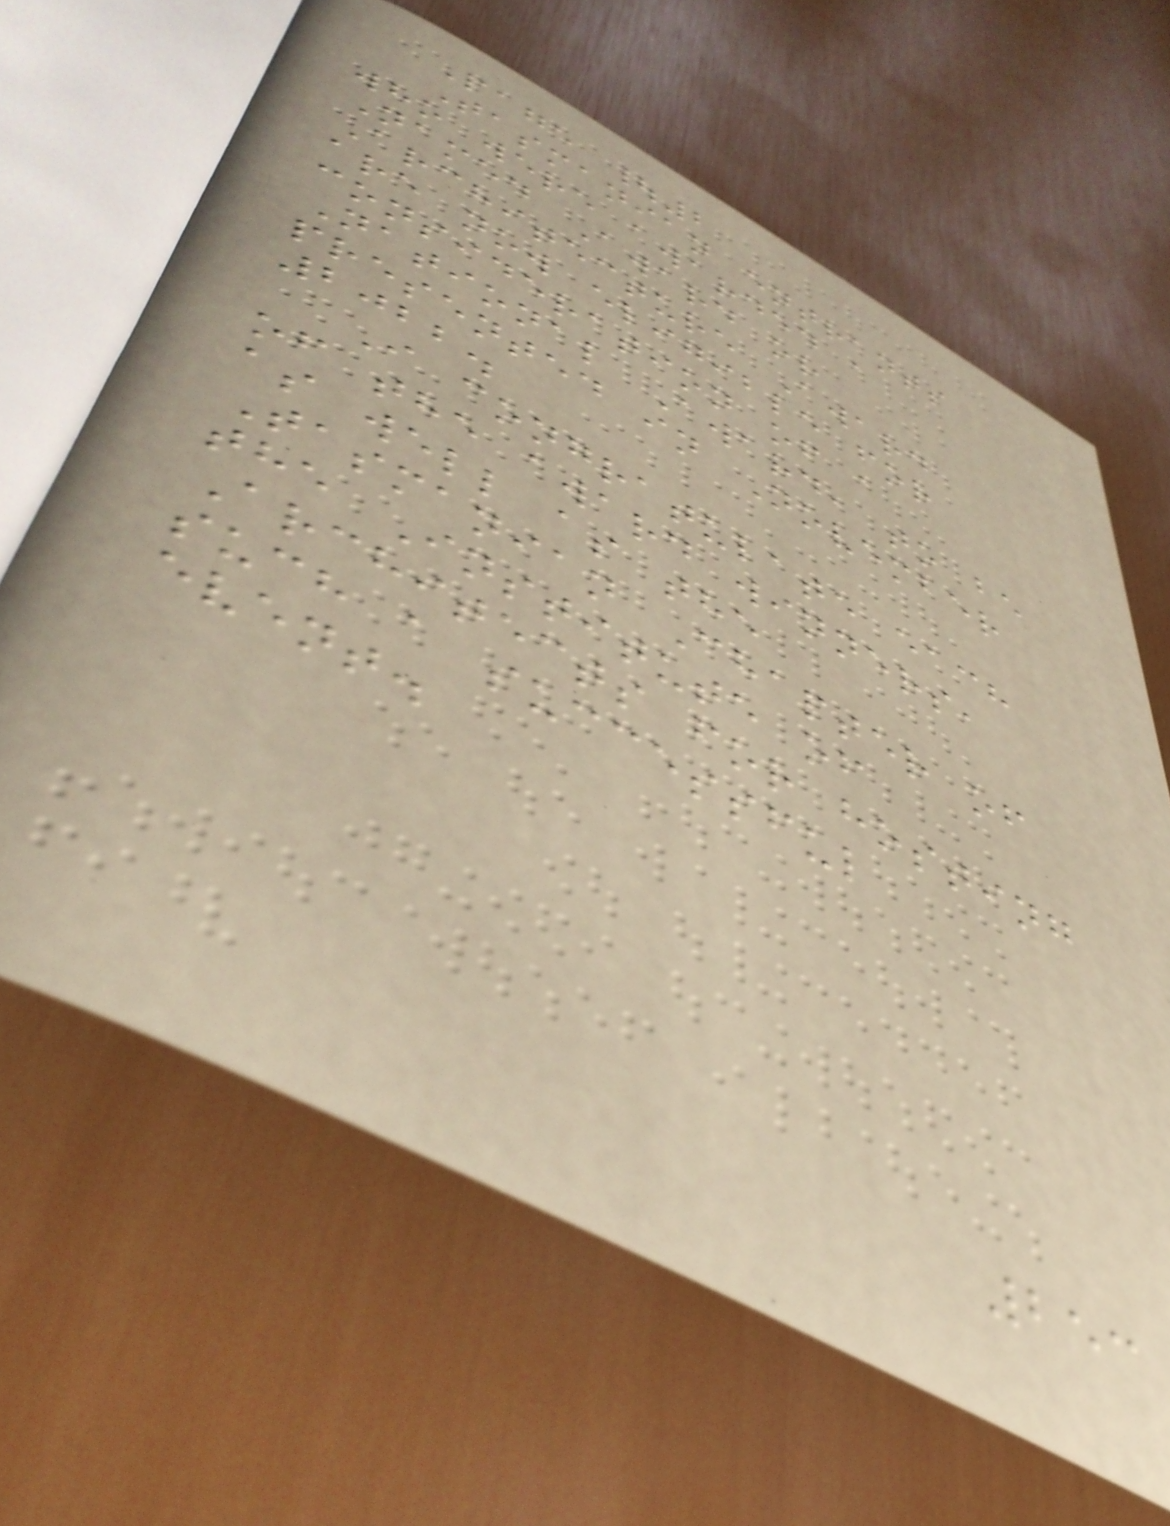Page |2
Tasmanian entrants
who were awarded a
Named Award or
Architecture Award
are now eligible for
consideration of a
National Award, to be
presented in November
2022.
I congratulate each
of the award winners,
as well as the
Tasmanian Chapter of
the Institute of
Architects for hosting
such a successful
event.
253
